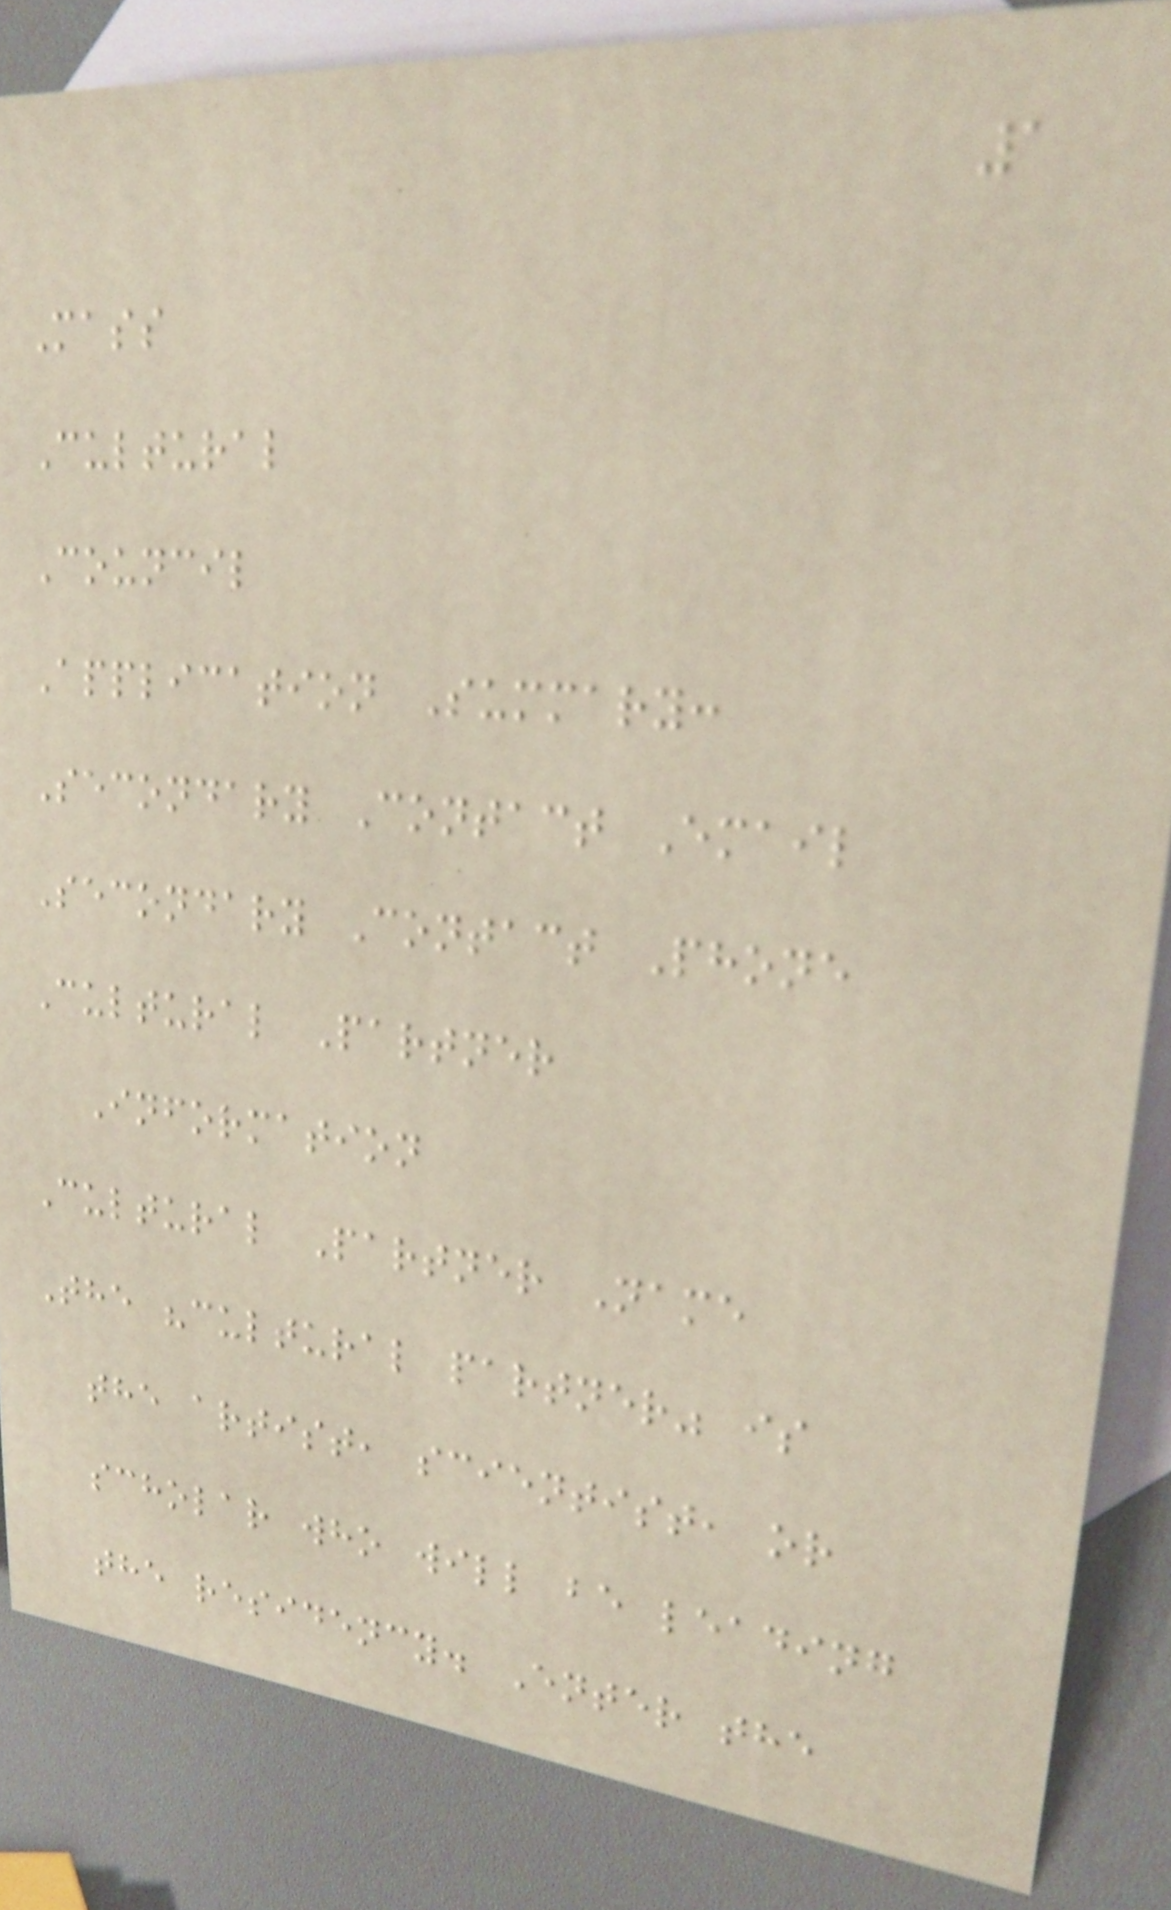1
Mass
Cultural
Council
Application Summary:
Secondary Contact Email
Secondary Contact Phone
Cultural Partner
Information
Cultural Partner Name
The "cultural partner" is
the artist, scientist, or
scholar who will be leading
the residency. Enter the
